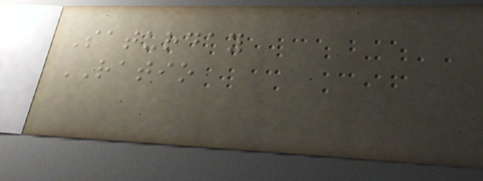Saturday
RATIO
